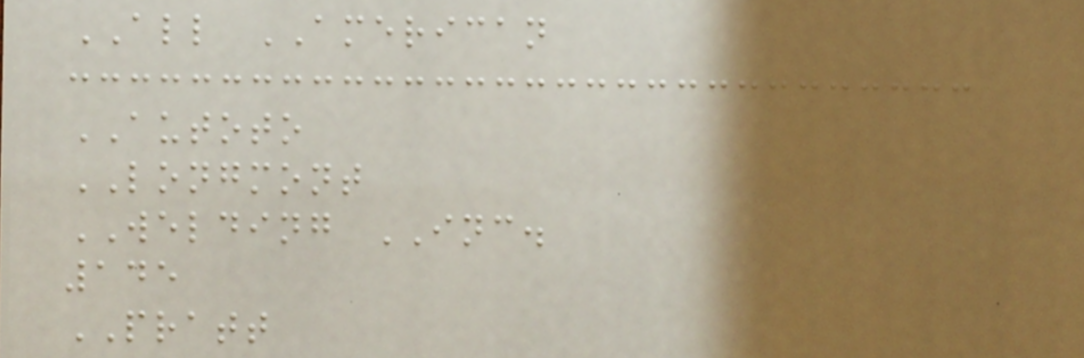ALL AMERICAN
AUTOTO
LONGMONT
WELDING INC.
145
PRATT
